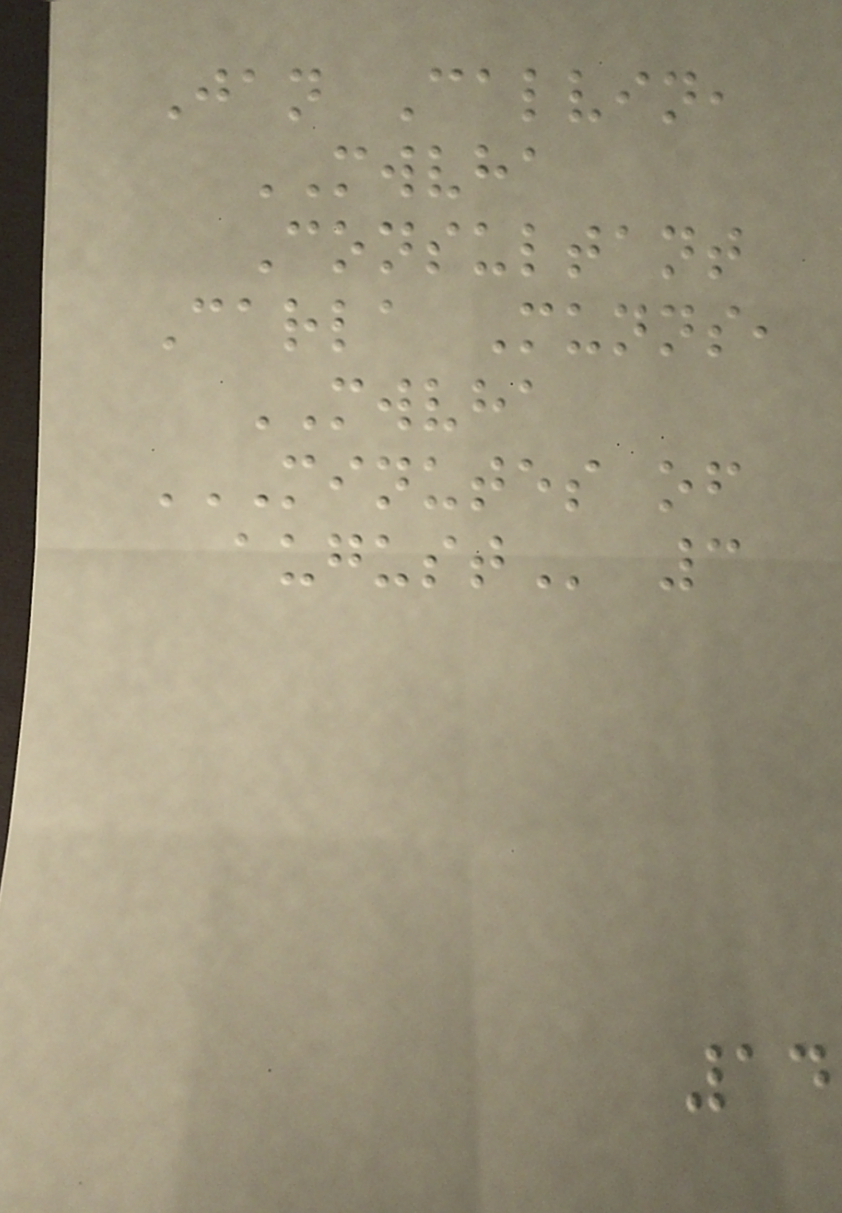Jan Calvin,
MWVHA
Consultant
Carla Munns,
MWVHA
MINUTES OF
AUGUST 3
14
